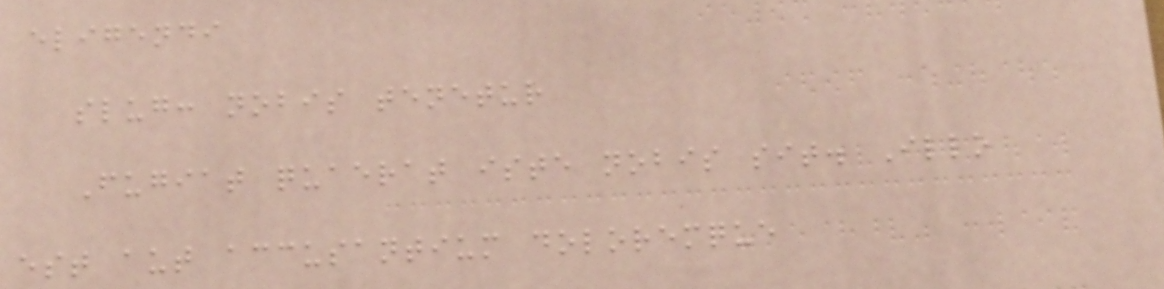eligendi
slug: nobis tenetur
Fugiat quaerat iste nobis sit. Illo
est aut accusantium doloremque
